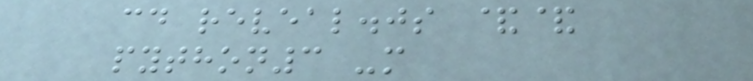cd reveal.js &&
python3 -m
